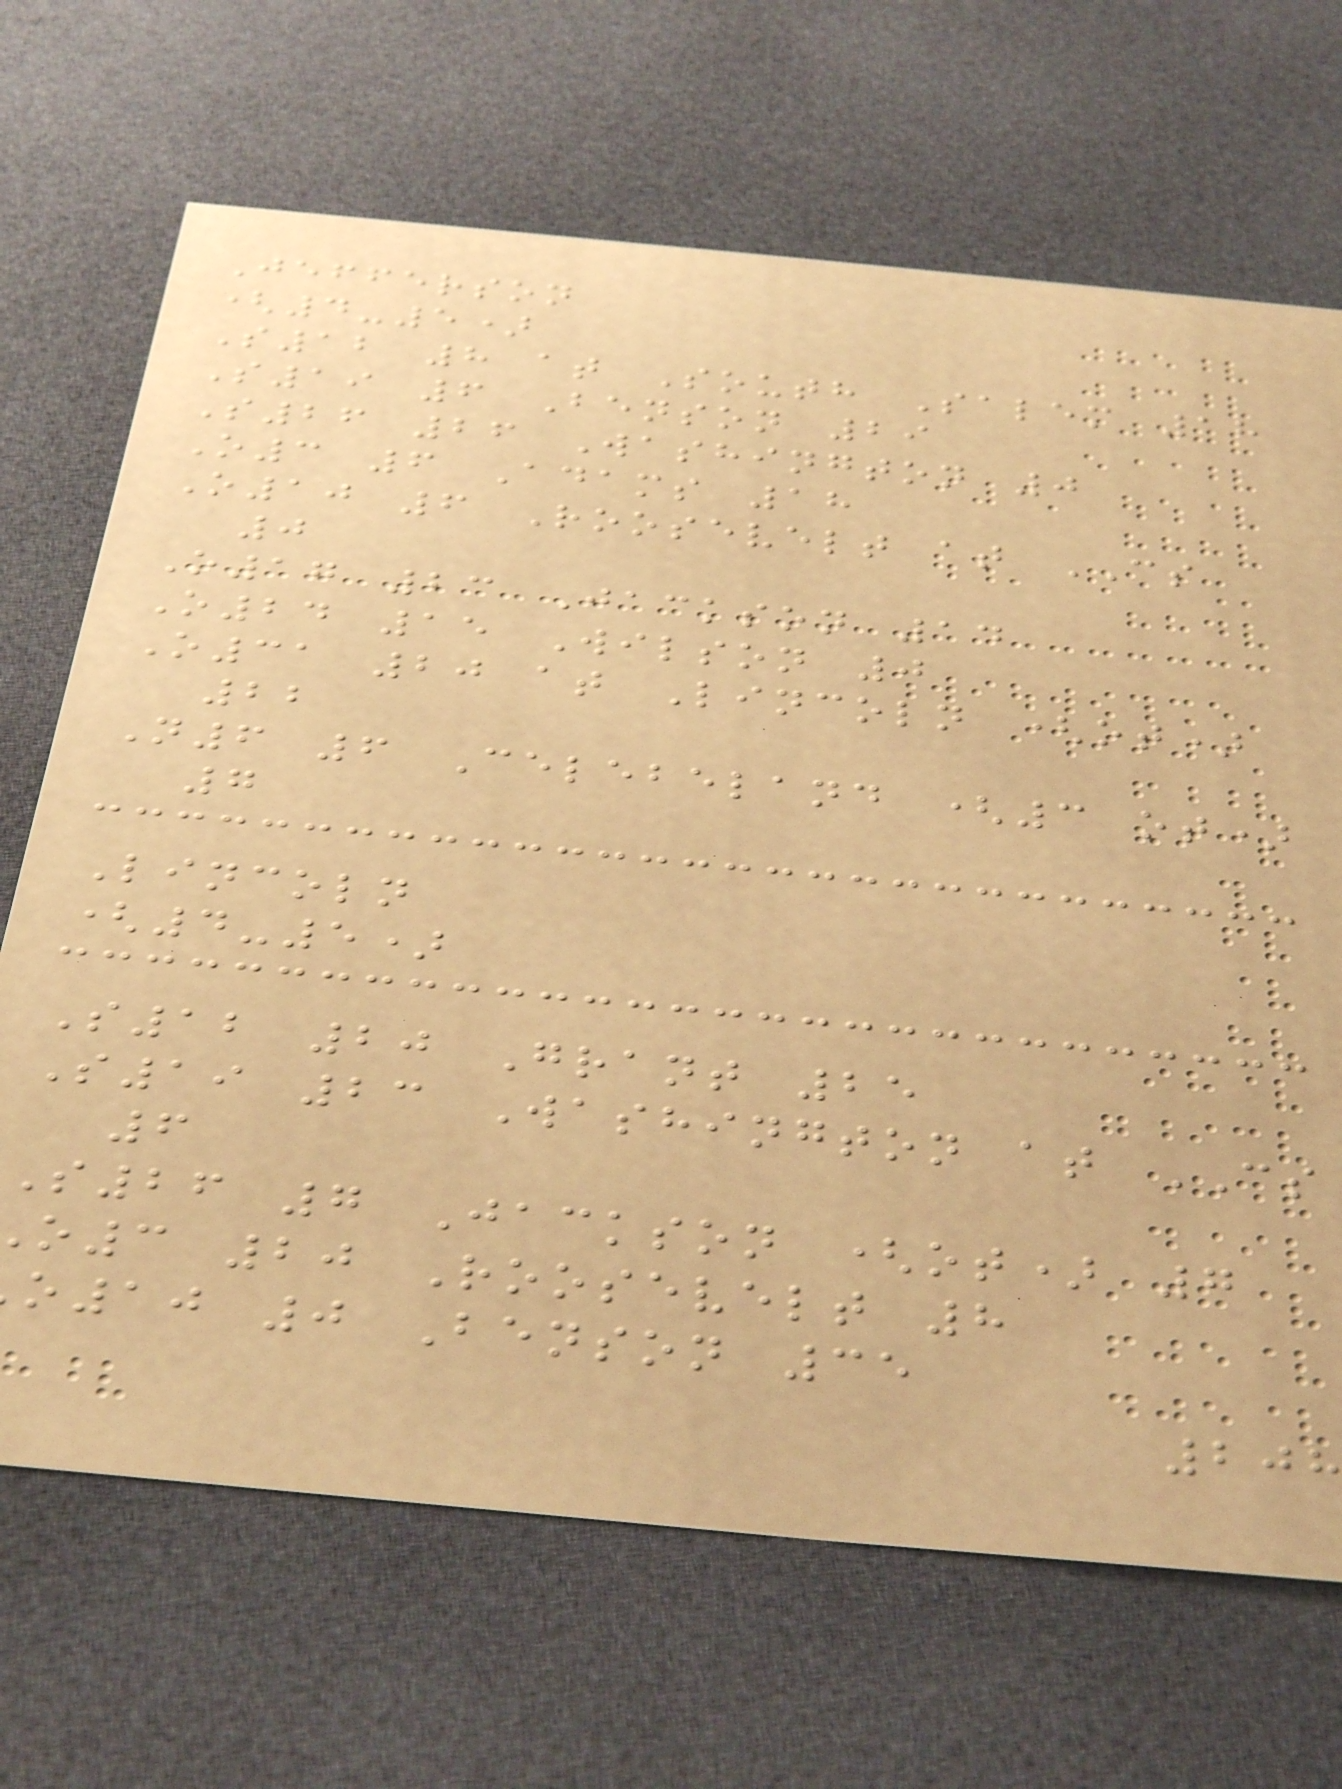Jefferson
(4-5)
S12 8 at South Salem 18
S19 6 Benson 29
S26 26 Washington 0
O3 6 Adams 18
O10 6 Roosevelt at CS
0
O17 23 Jackson 14
O24 15 Wilson 0
O31 20 at Lincoln (ot)
22
N6 6 Celebeland (3 ot)
7
Lincoln
(4-5)
S12 20 Grant 25
S19 23 Washington at CS
6
S26 7 Jackson (ot) 7
o3 20 Roosevelt 8
o10 0 Benson 35
208
